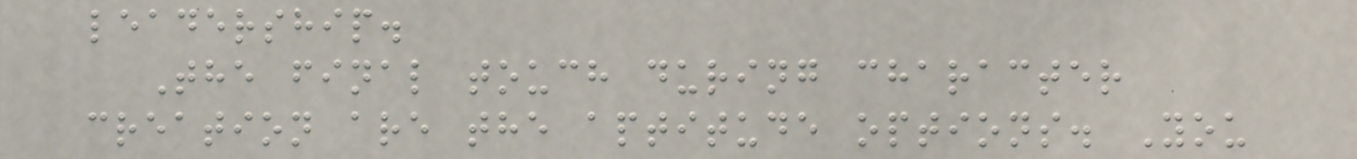leadership.
The final touch during character
creation are the aptitude options. You
